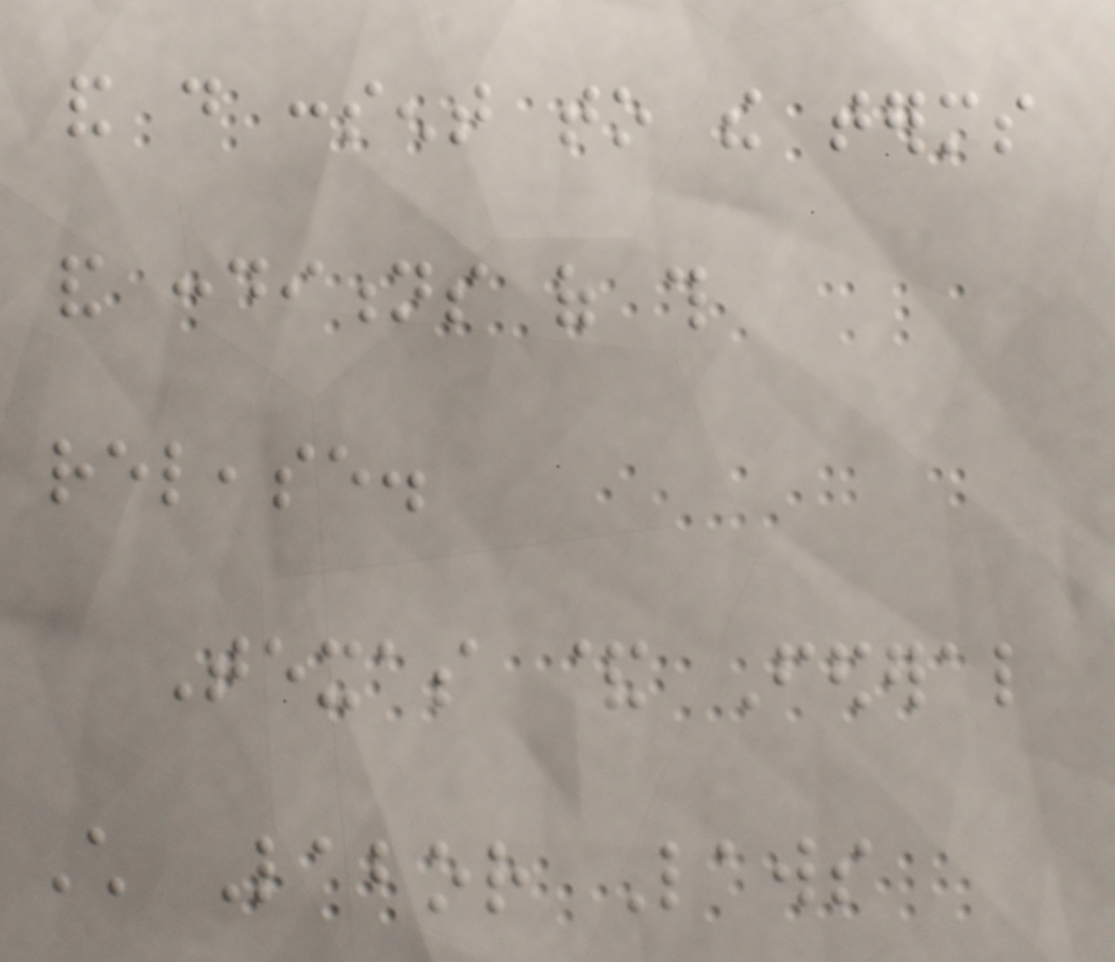and do consent to the terms
and conditions of this
release.
Texas & Federal
Child Labor Laws
